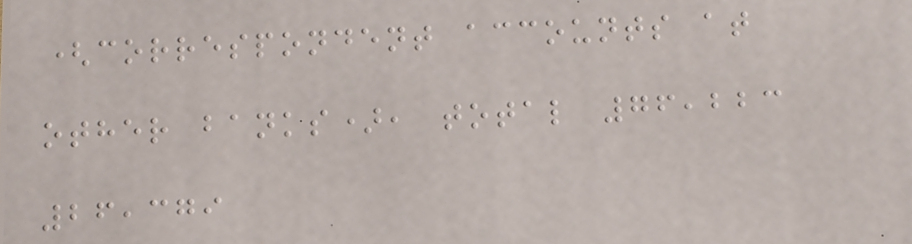(correspondent accounts at
other banks), total 76,223
26,379
